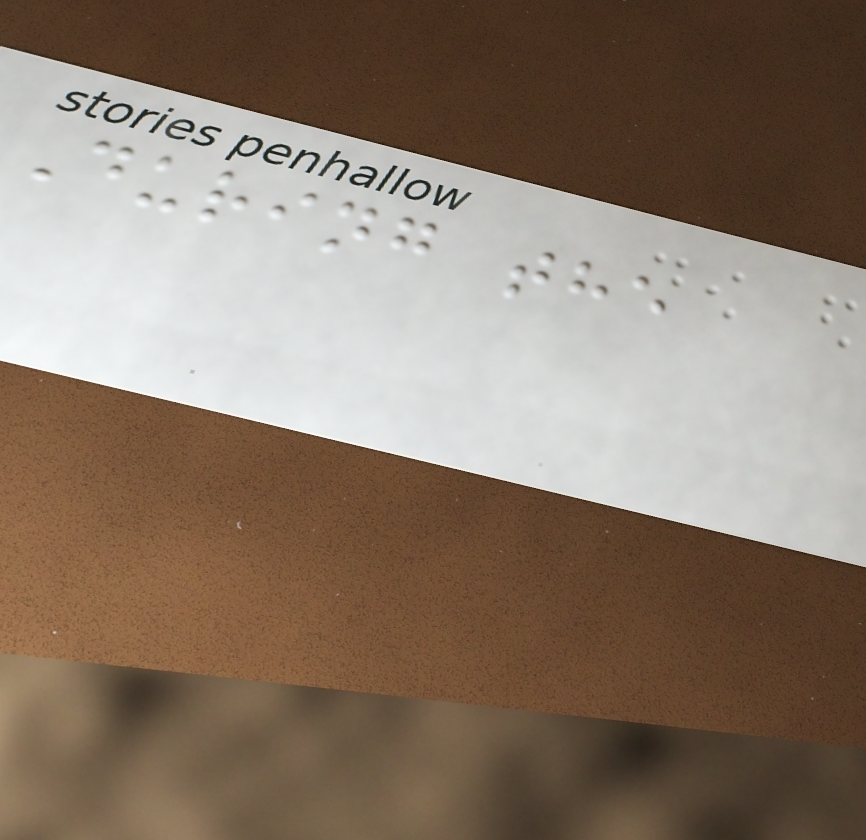During the
